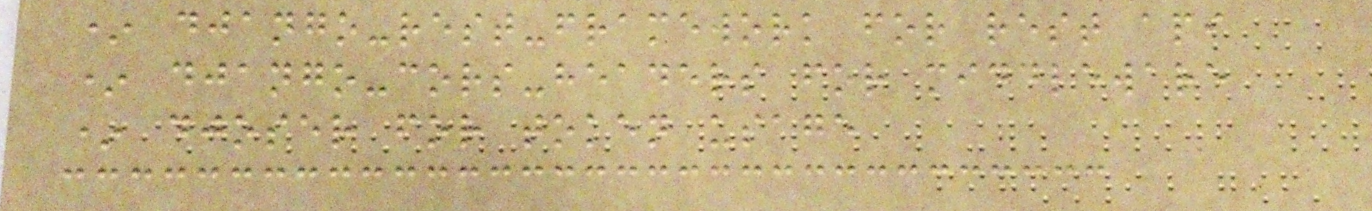* django-rest-framework for rest api
* django-cors-headers for middleware
* djoser for token usage
